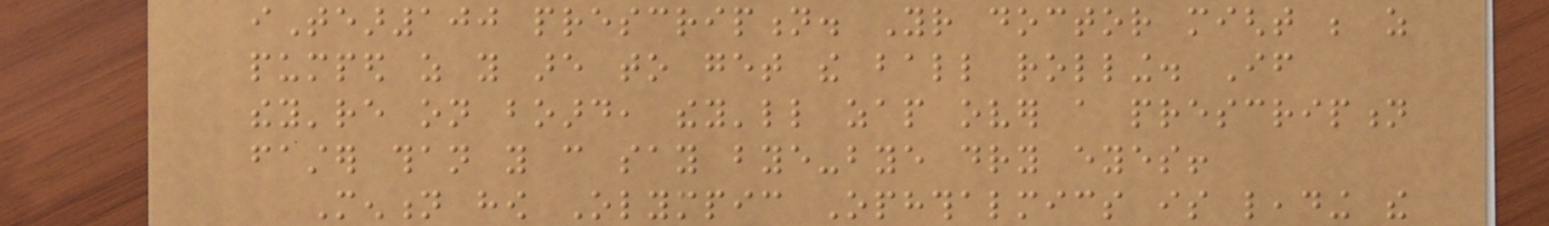iTear100 prescription. Your doctor might be as
pumped as you are to get the ball rolling. If
they're on board, they'll zap over a prescription
faster than you can say bye-bye dry eyes!
Mention how Olympic Ophthalmics is leading the
